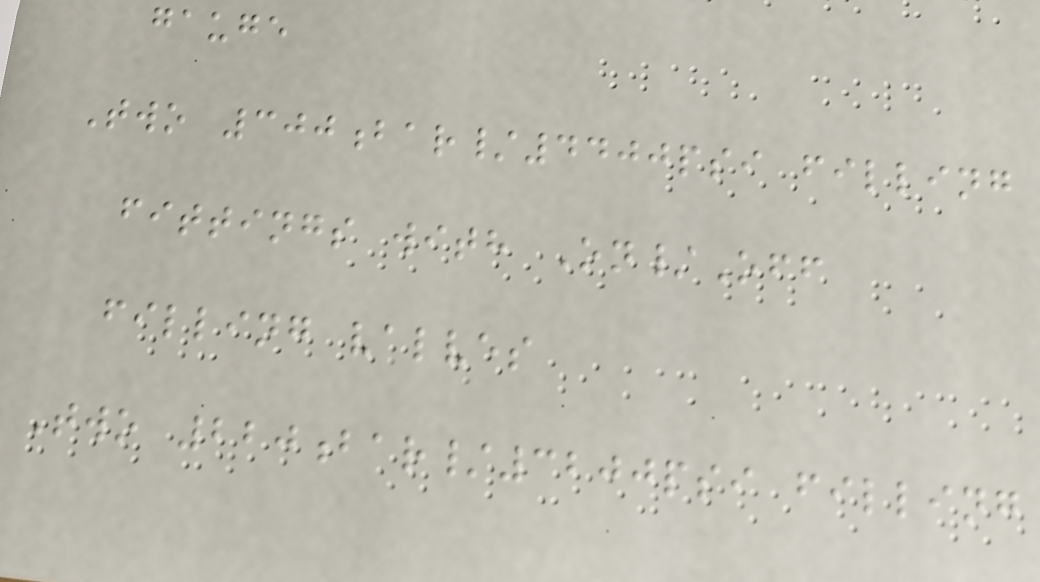gauge
Two 300bar/4400psi filling
fittings with On/Off
filling valves
Two 220bar/3200psi filling
